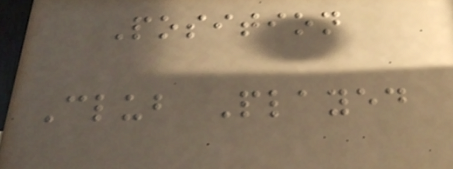Position
Club Played
